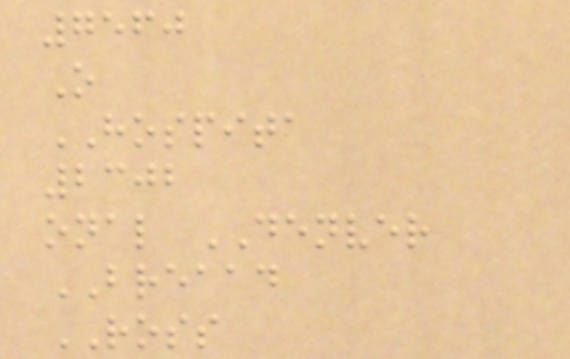7560
O
HOSPITA
2302
onal DENVER
BREAAD
ROSS
